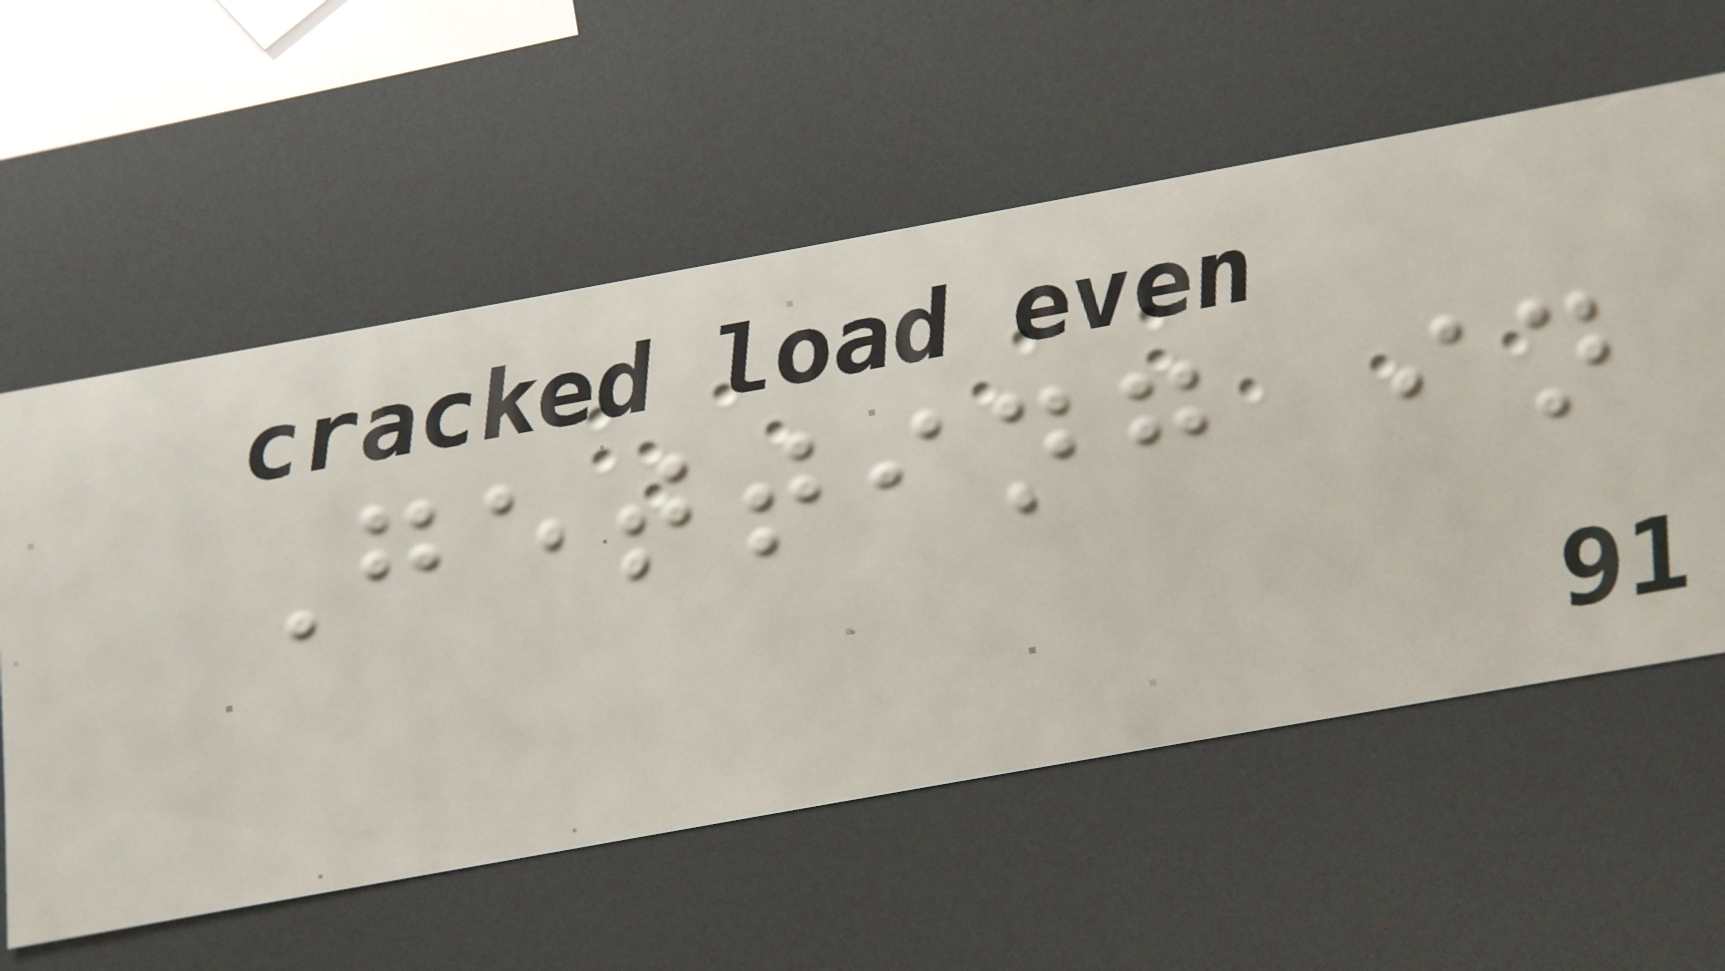Getting in
